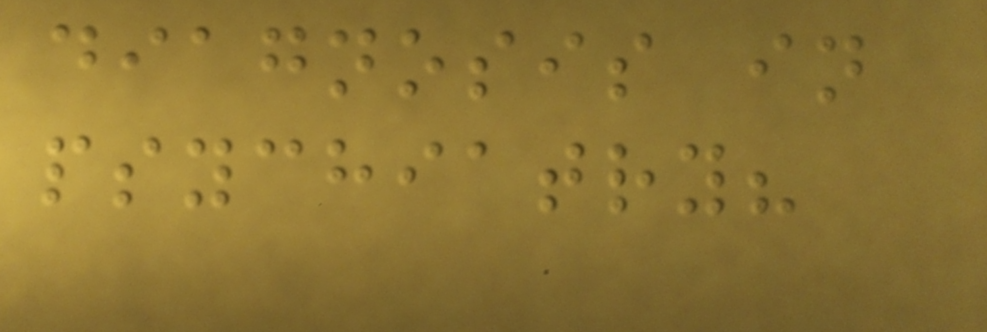diagnosis in
psychiatry?
